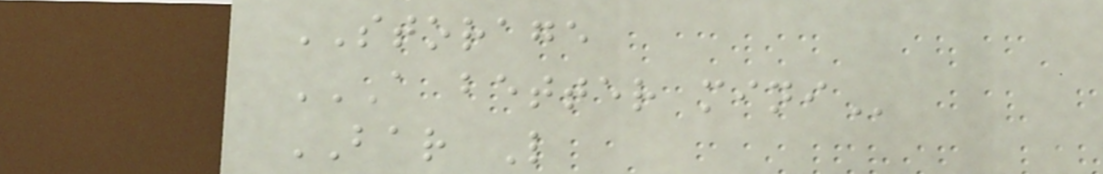STORAGE
A BETTER MINI
BAR L
